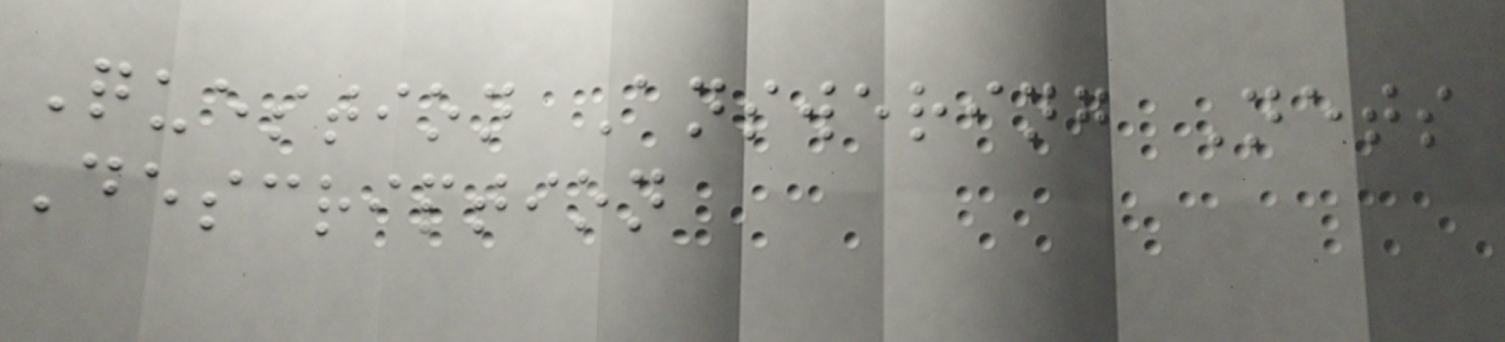Question Answering Nets
Description
